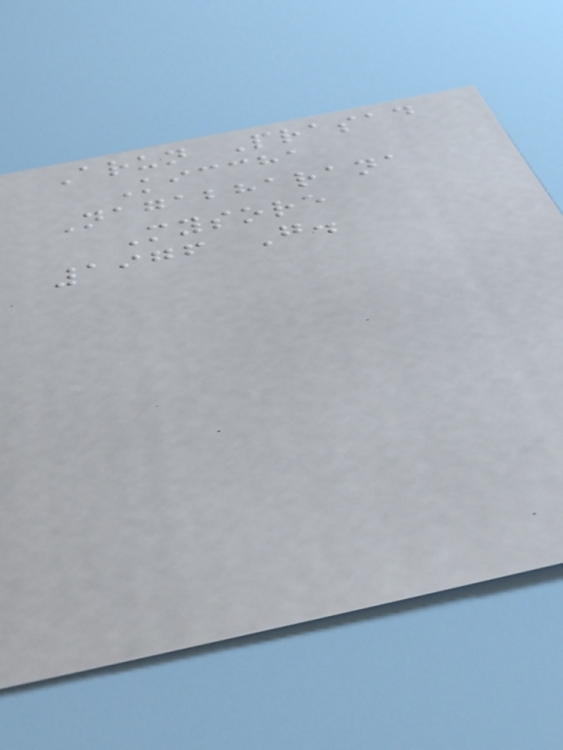Arun Prasad
Kiccha
Nagabharana
Mysore
1976 G.
